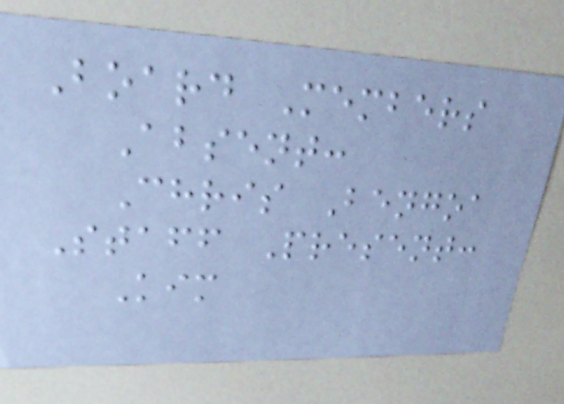Board Members
Absent:
Chris Bengoa
Staff Present:
Kim
